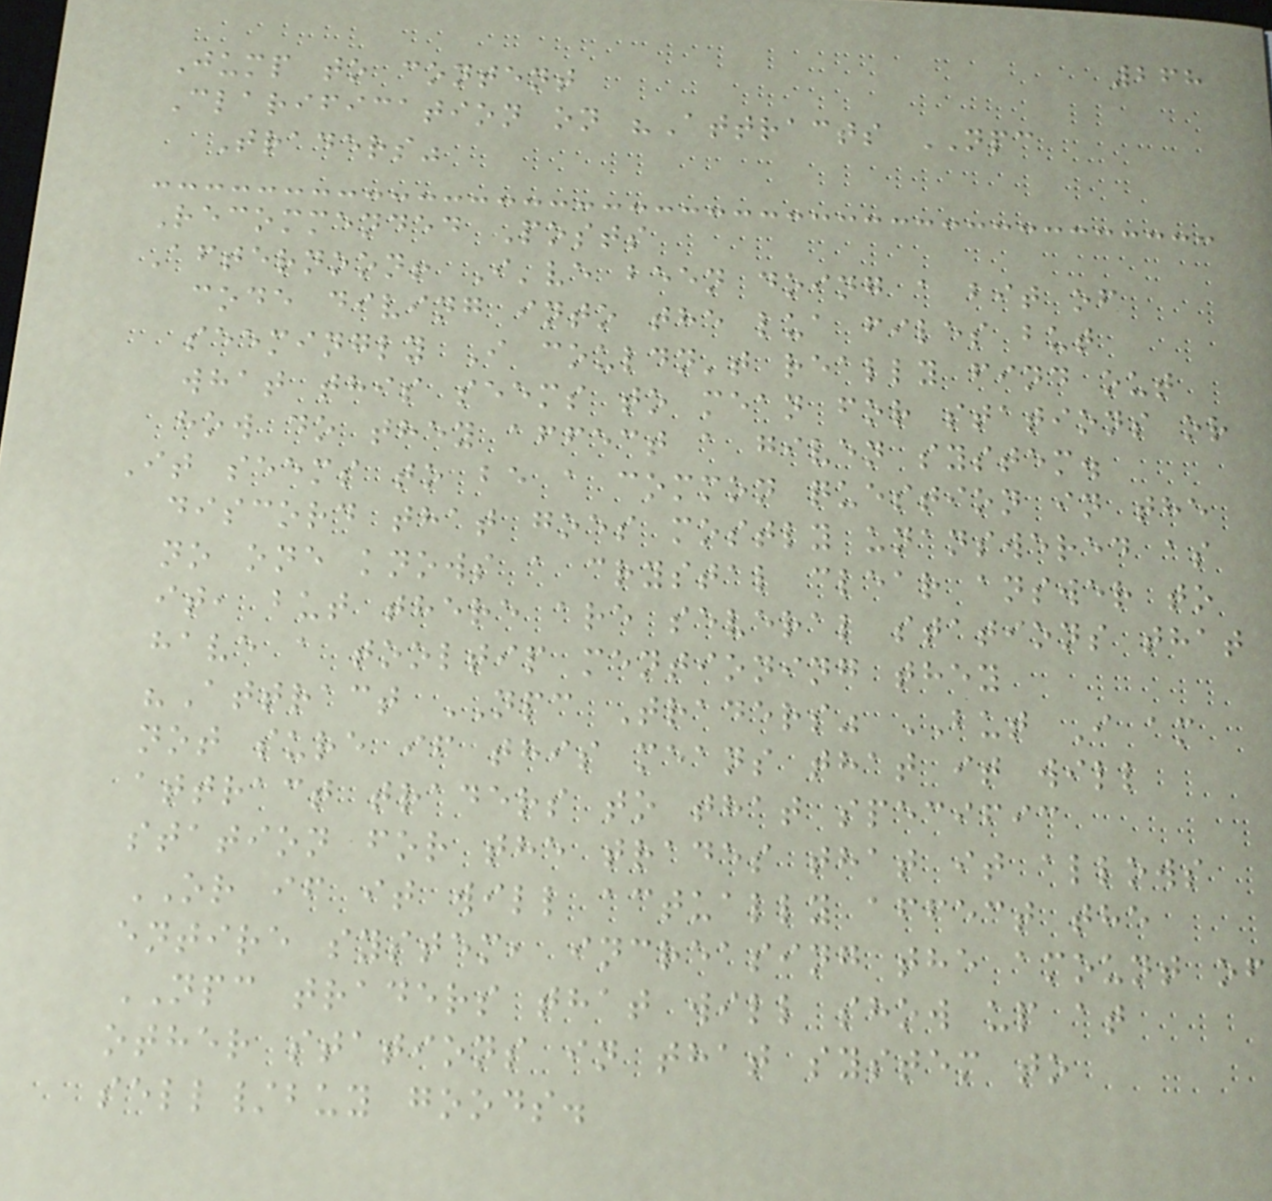268
Jump to content
Clarification on "Attracts NPC
Traders"
Recommended Posts
Afternoon! I've been doing a bit of
code diving into the lua files but
seemingly I couldn't really find out
what this seems to mean for stations or
how do they affect a given system.
It seems to be a common question in the
discord that goes mostly unanswered as
no one knows a crystal clear answer to
it, but there are several stations that
have a tooltip mentioning they
"Attract NPC Traders" BUT I am
not sure if this means that it will
attract traders to that specific
station for the trades that it allows
OR if it will actually affect the
entire system, increasing the amount of
NPC traders that will show up at
other stations in that system to
sell/buy goods.
